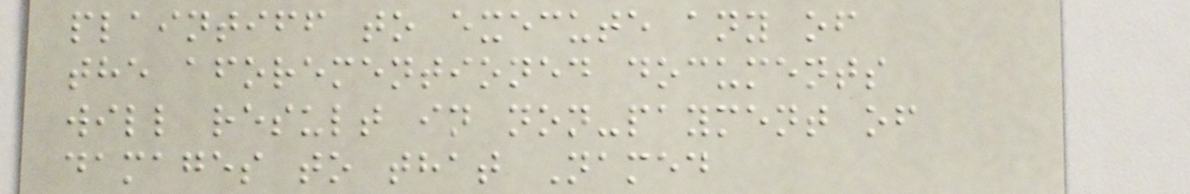plaintiff to execute any of
the aforementioned documents
will result in non-payment of
damages to that Named
